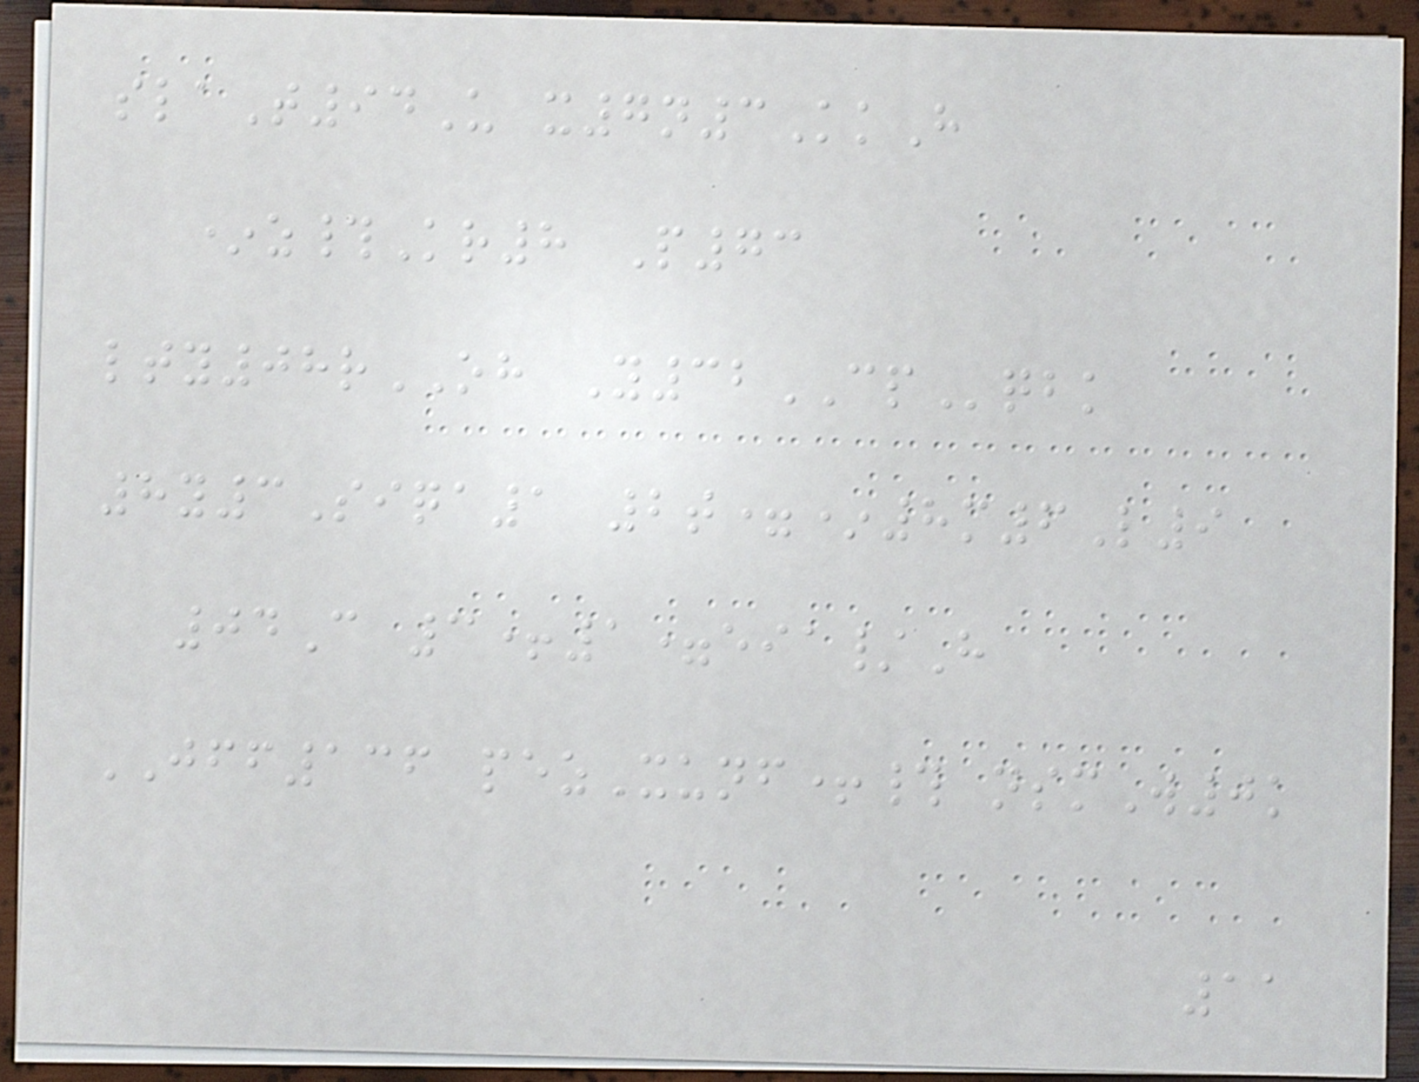slaT94U x7n3KkH
*z#Kr8 P73
lty08rOH Y32CPqbk
8y3Siqa1 2t=*8m6L9
04C 3+1=eia/H
JFF136 pezXunf+# nsmW0k
11
